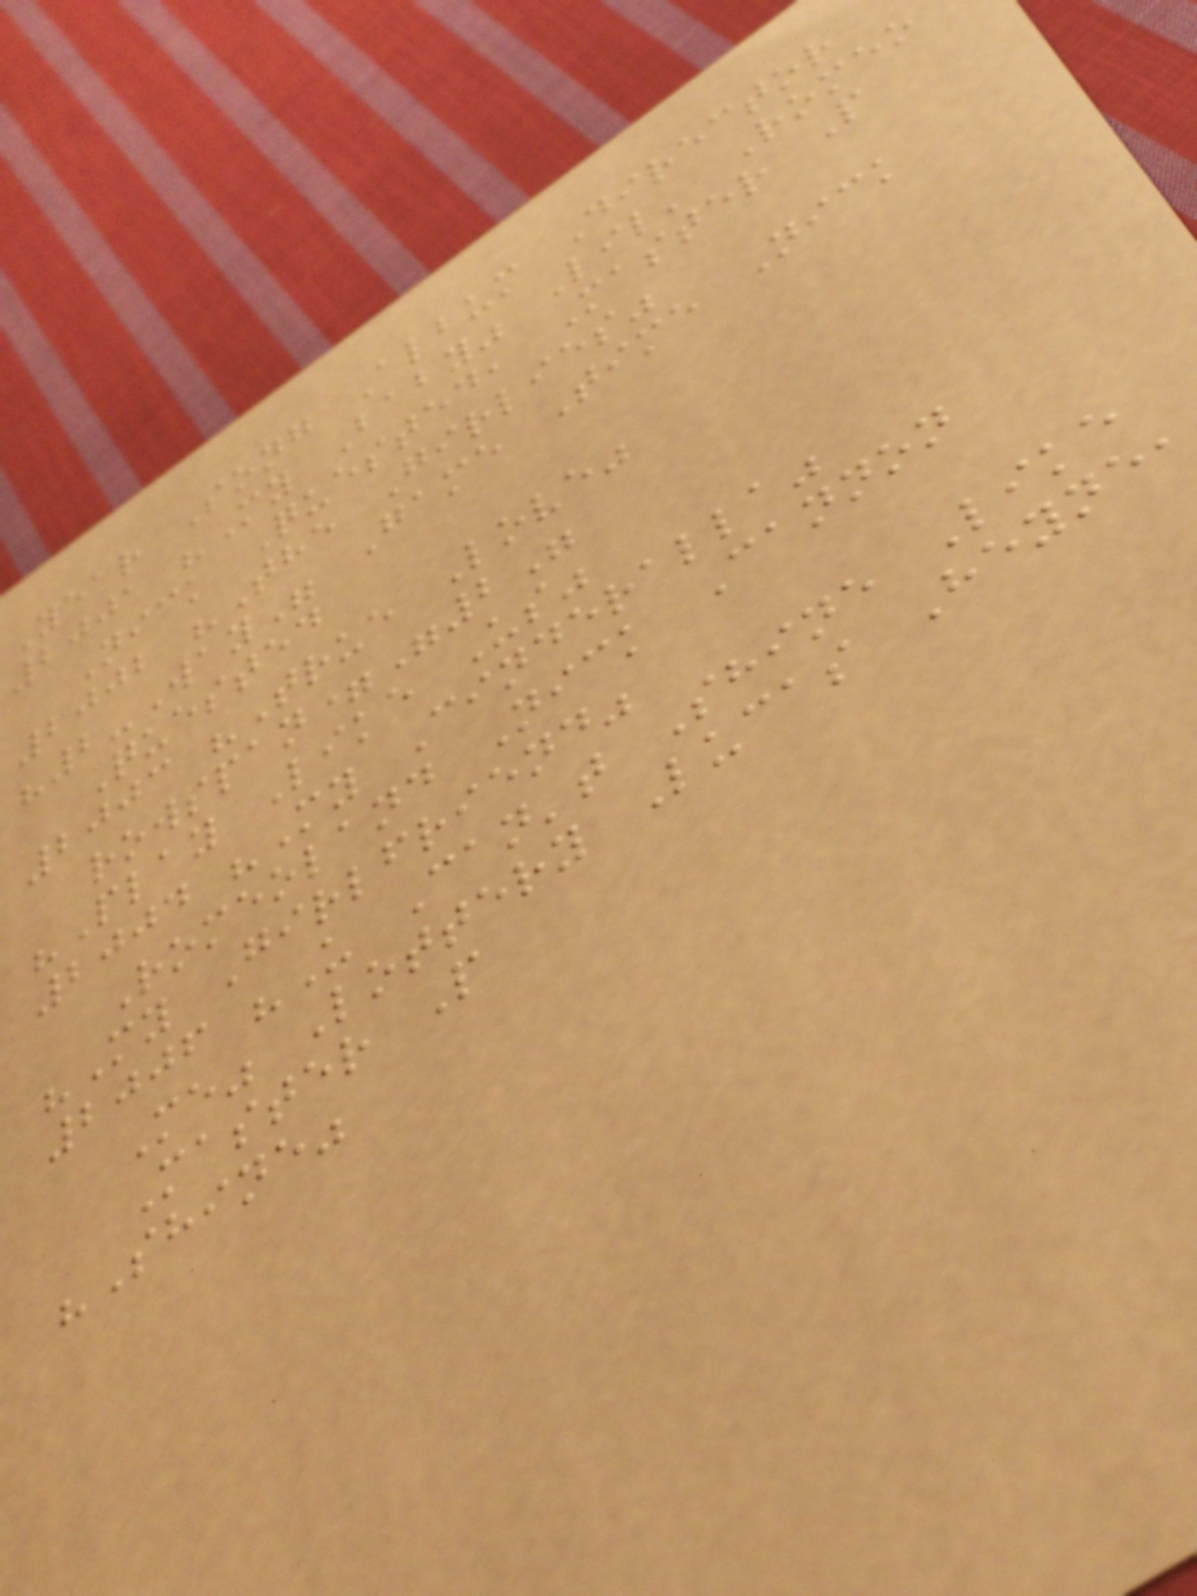Year Song Album Director
2001 "My Baby" Lil' Romeo
Nick Quested, Master P
2002 "The Girlies"
"2-Way" Game Time Nick
Quested
2003 "True Love"
rowspan="2"
"Play Like Us"
2004 "My Cinderalla"
Romeoland Nick Cannon
"My Girlfriend"
2006 "U Can't Shine Like
Me" Lottery Lucas Heyne,
Master P
"Shine"
